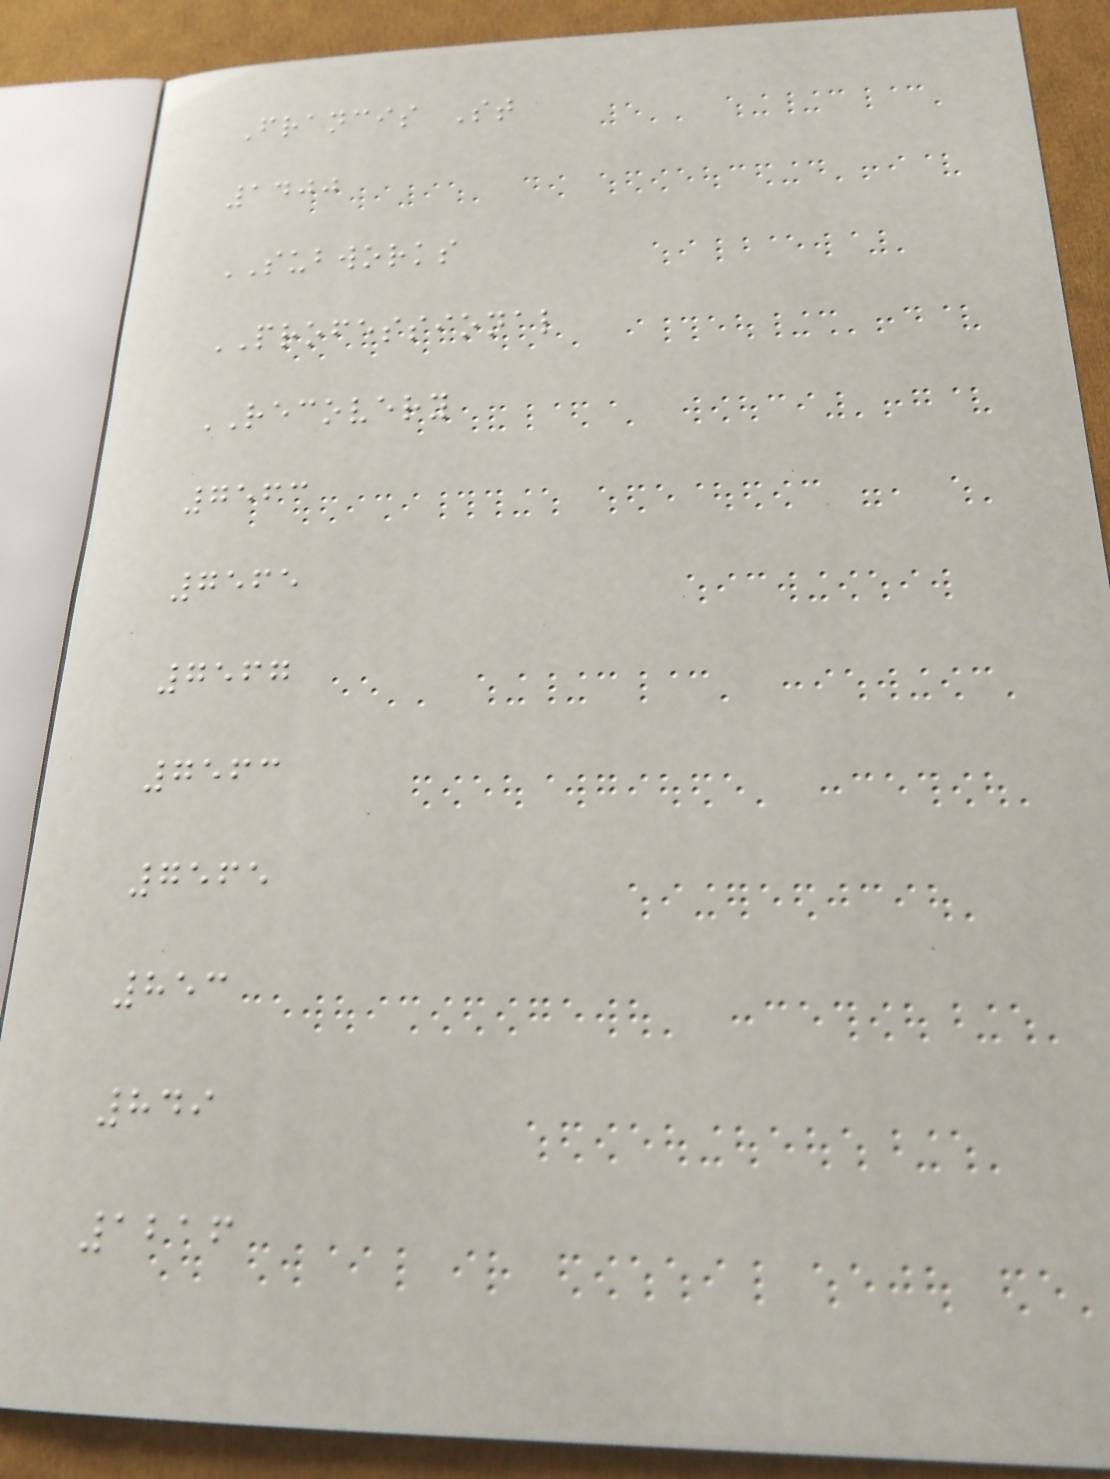Francis St
1400
SUBWORKS
PROFESSIONAL
RECOVERY
7563
7565
7567
7563
7565
853
849
1216
